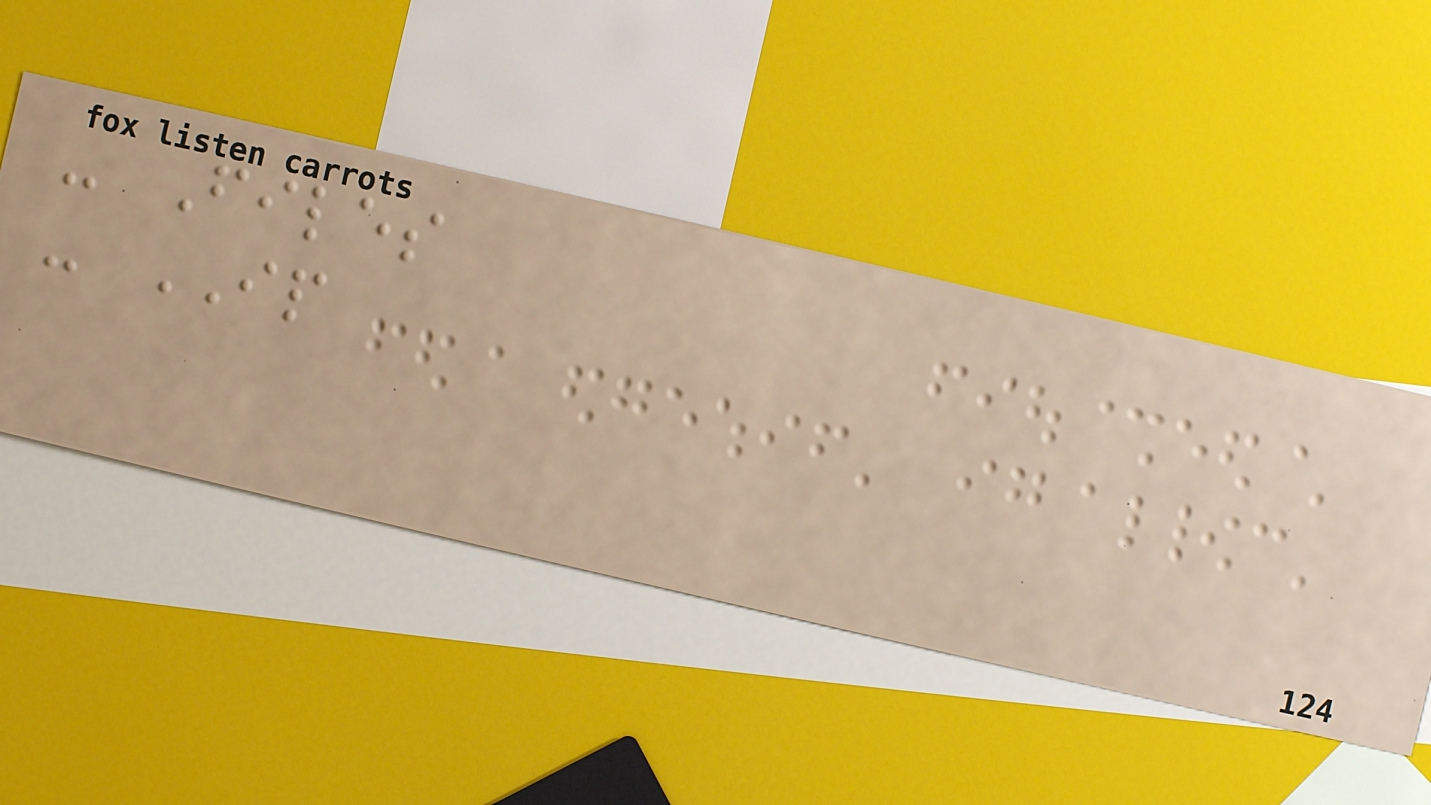- Files
- IP
